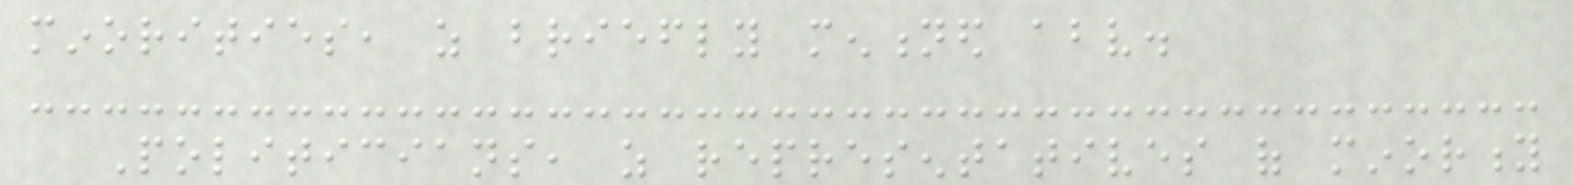minorities, as briefly mentioned above.
Politicians, as representatives of minority
